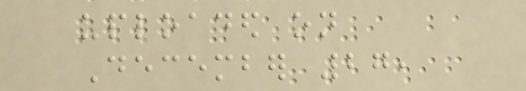uploaded on
December 27,
